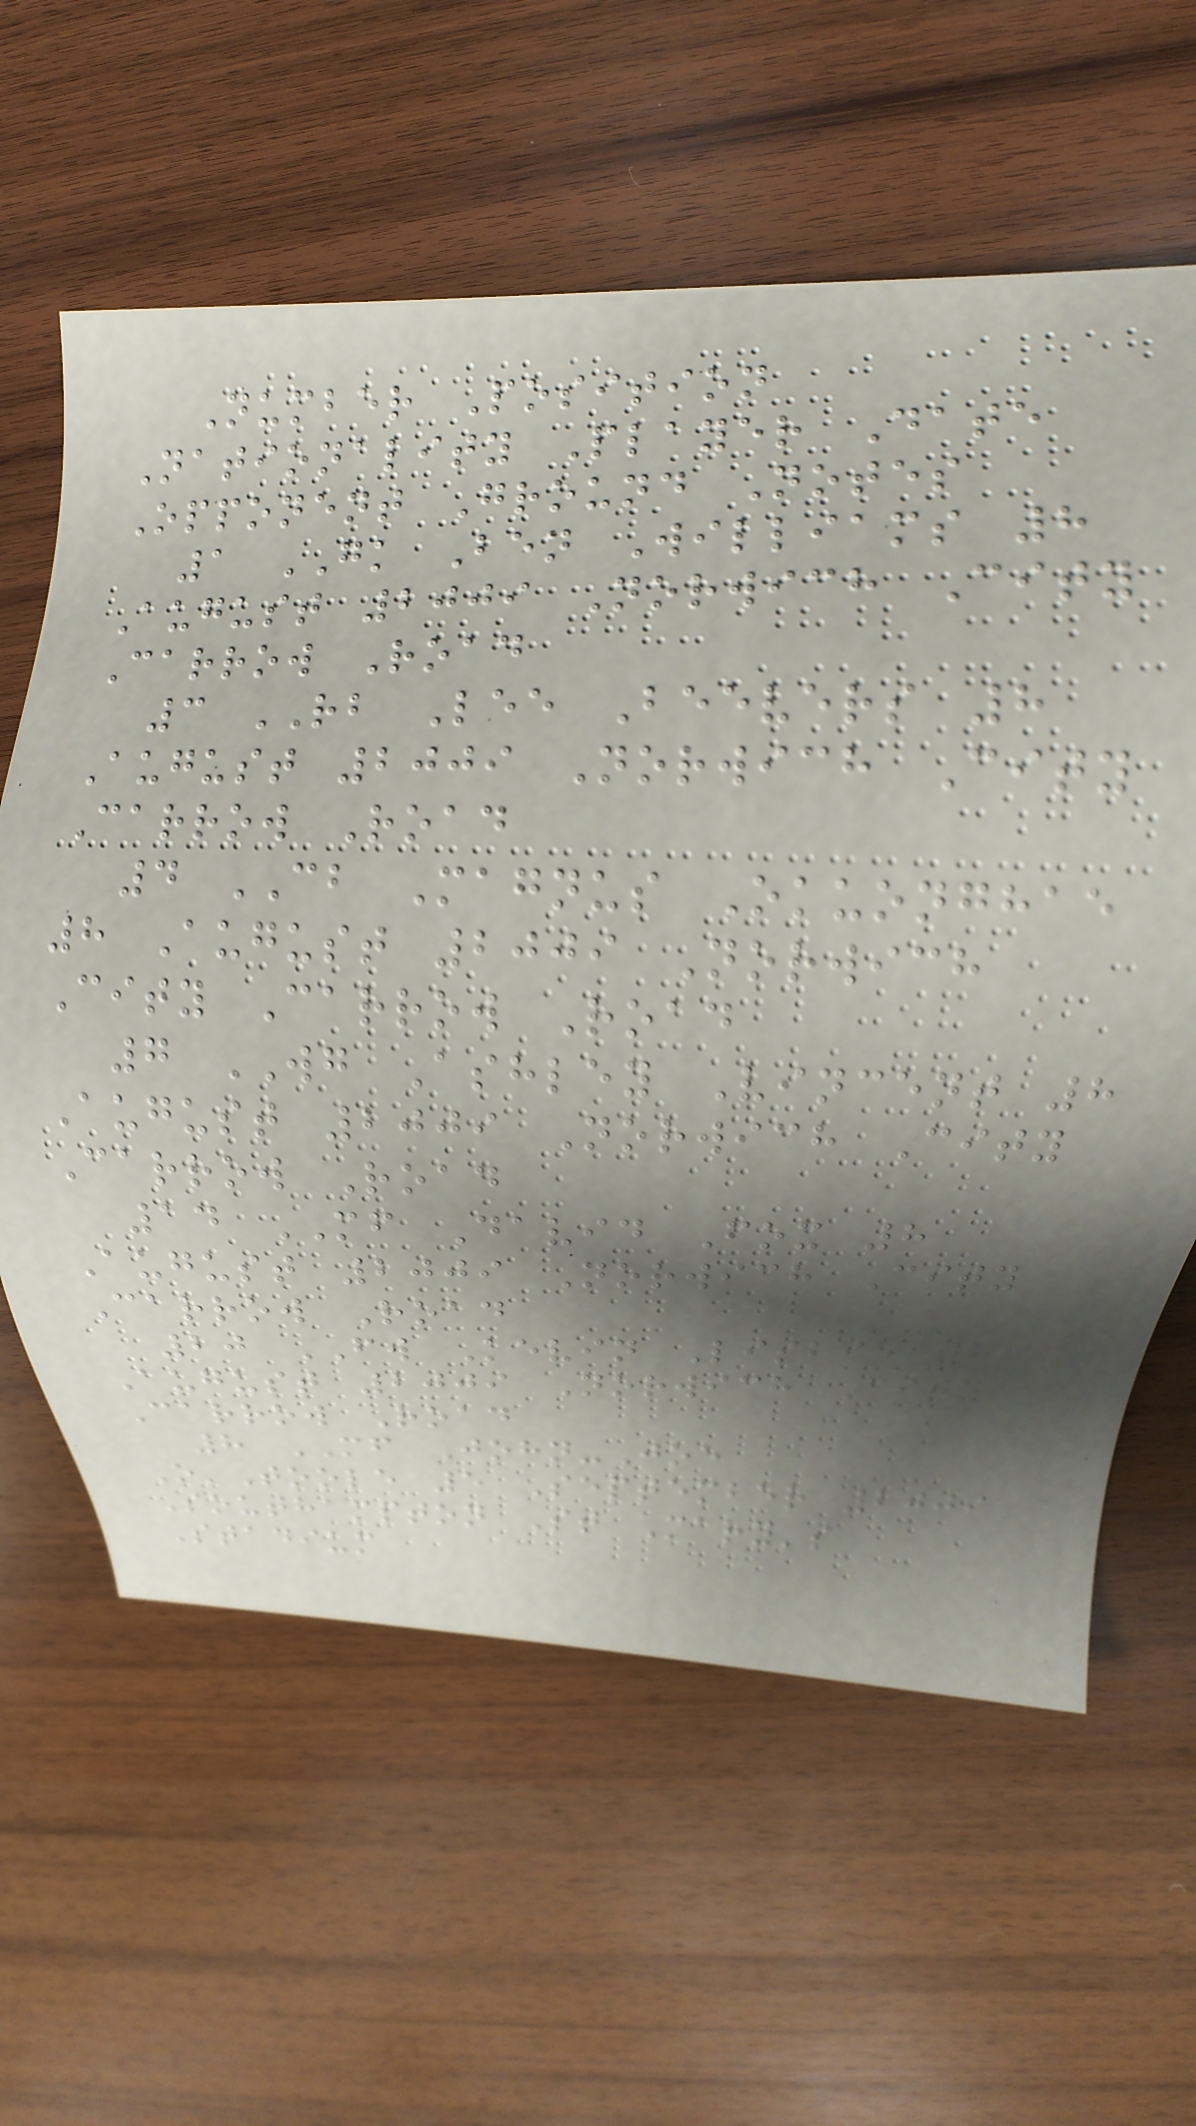Number Position
Nationality Player Date
Opponent Ground Notes
1 GK Ben Williams 8
August 2009 Norwich City
Carrow Road
3 RB Lee Beevers 8
August 2009 Norwich City
Carrow Road
4 CB Magnus Okuonghae
8 August 2009 Norwich
City Carrow Road
7 WG Ashley Vincent 8
August 2009 Norwich City
Carrow Road
14 MF David Fox 8
August 2009 Norwich City
Carrow Road
20 FW Kevin Lisbie 8
August 2009 Norwich City
Carrow Road
8 MF John-Joe
O'Toole 5 September 2009
Southampton St Mary's
Stadium
